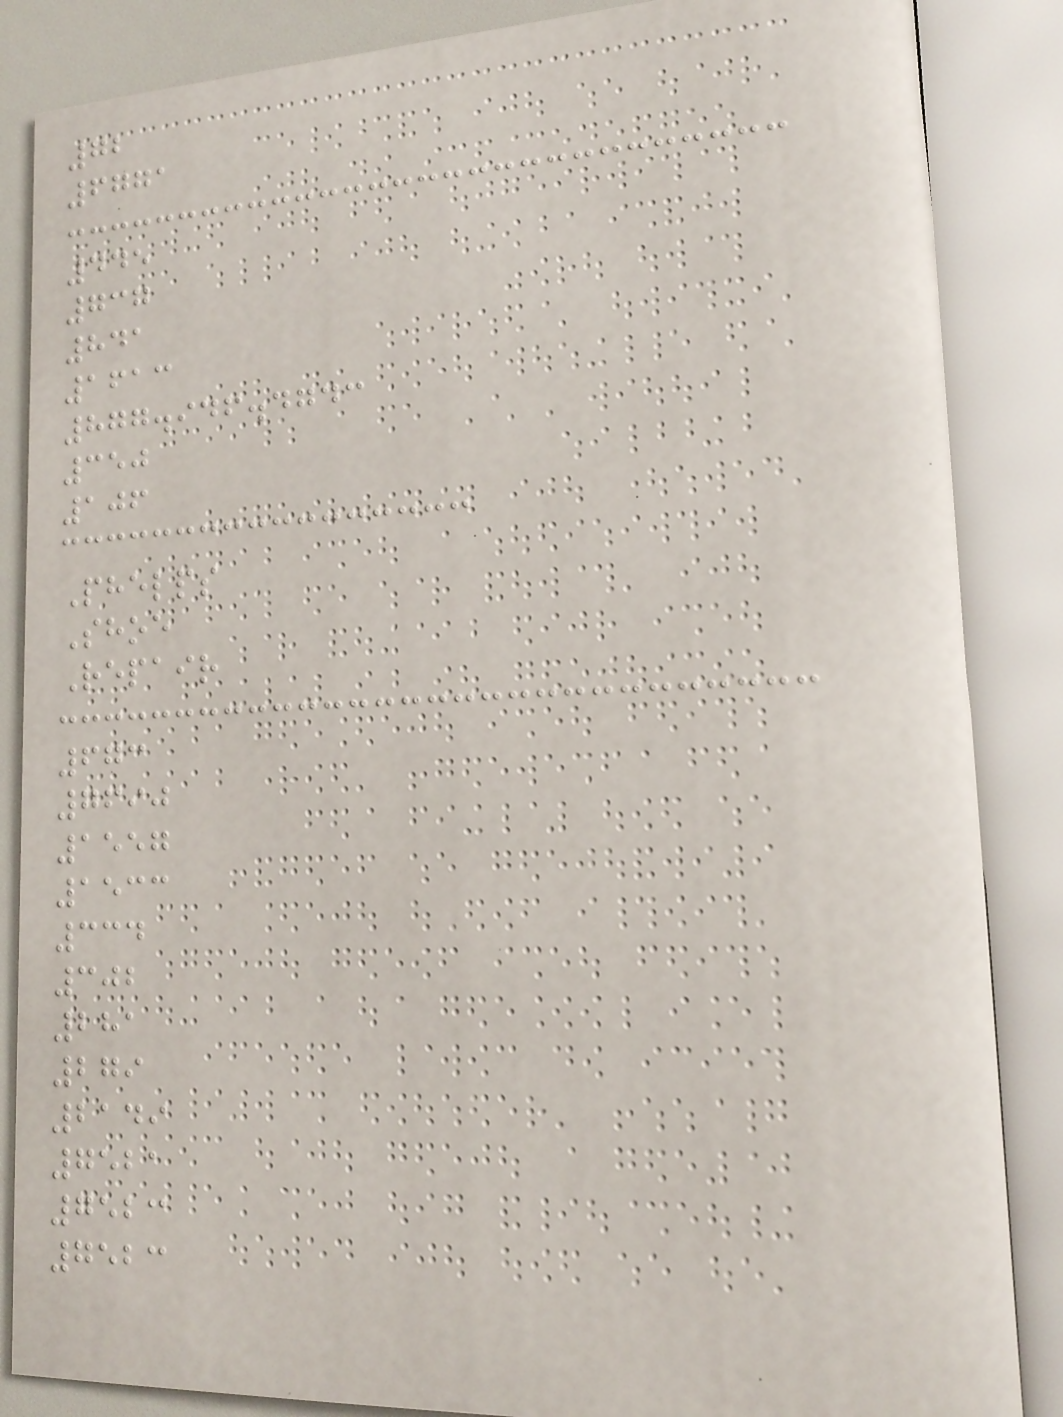72
6771
445
737
841
1613
877.946.4743
350
106
Phelps
Shoe
Repair
673
7690
1557
1533
334
302
281
279
2149
7521
7523
7523
